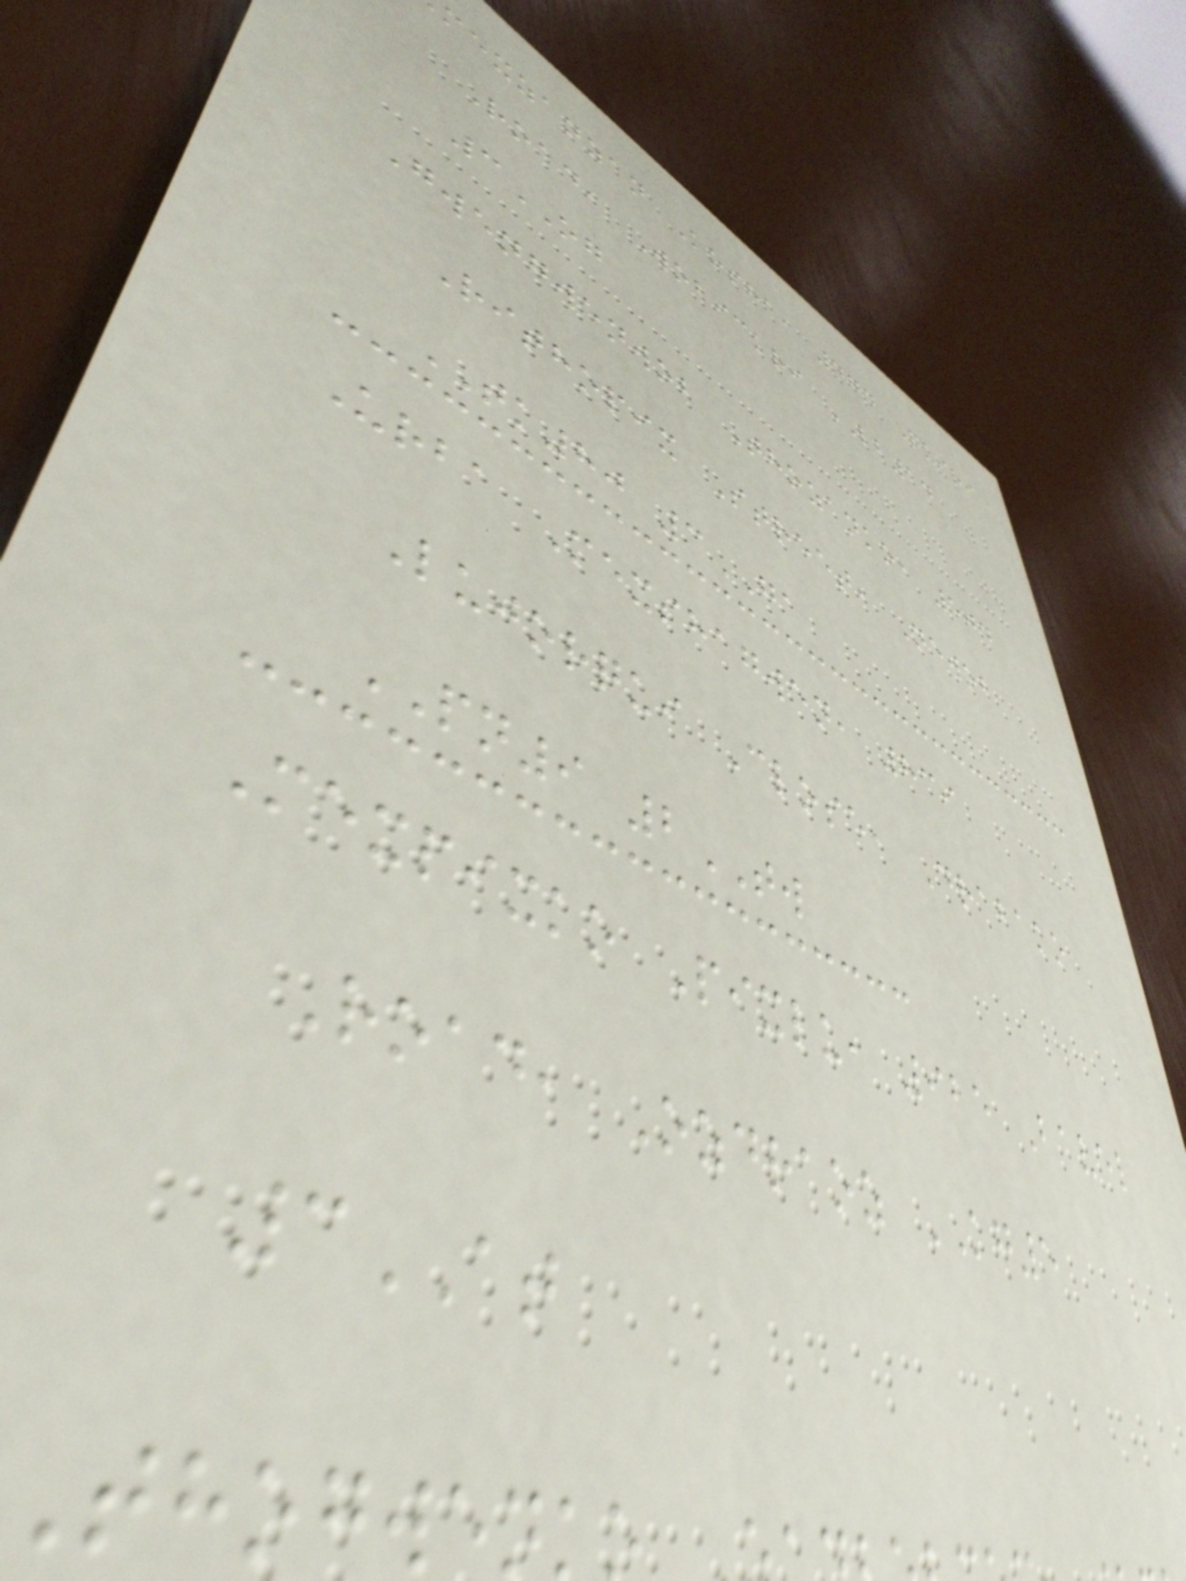mexzanzan Kosha, 474 Quiri
Road, Wobickri LB14
3OG
Gwengwenwob Thozanko, 504
Rithopix Street, Newob
TK80 3GA
Urba Mexshagwen, 839
Lujorqui Close, Drabako
PN9 2TW
Mexpixko Pixlu, 925 Bavel
Road, Ozdraoz KG5
3AT
